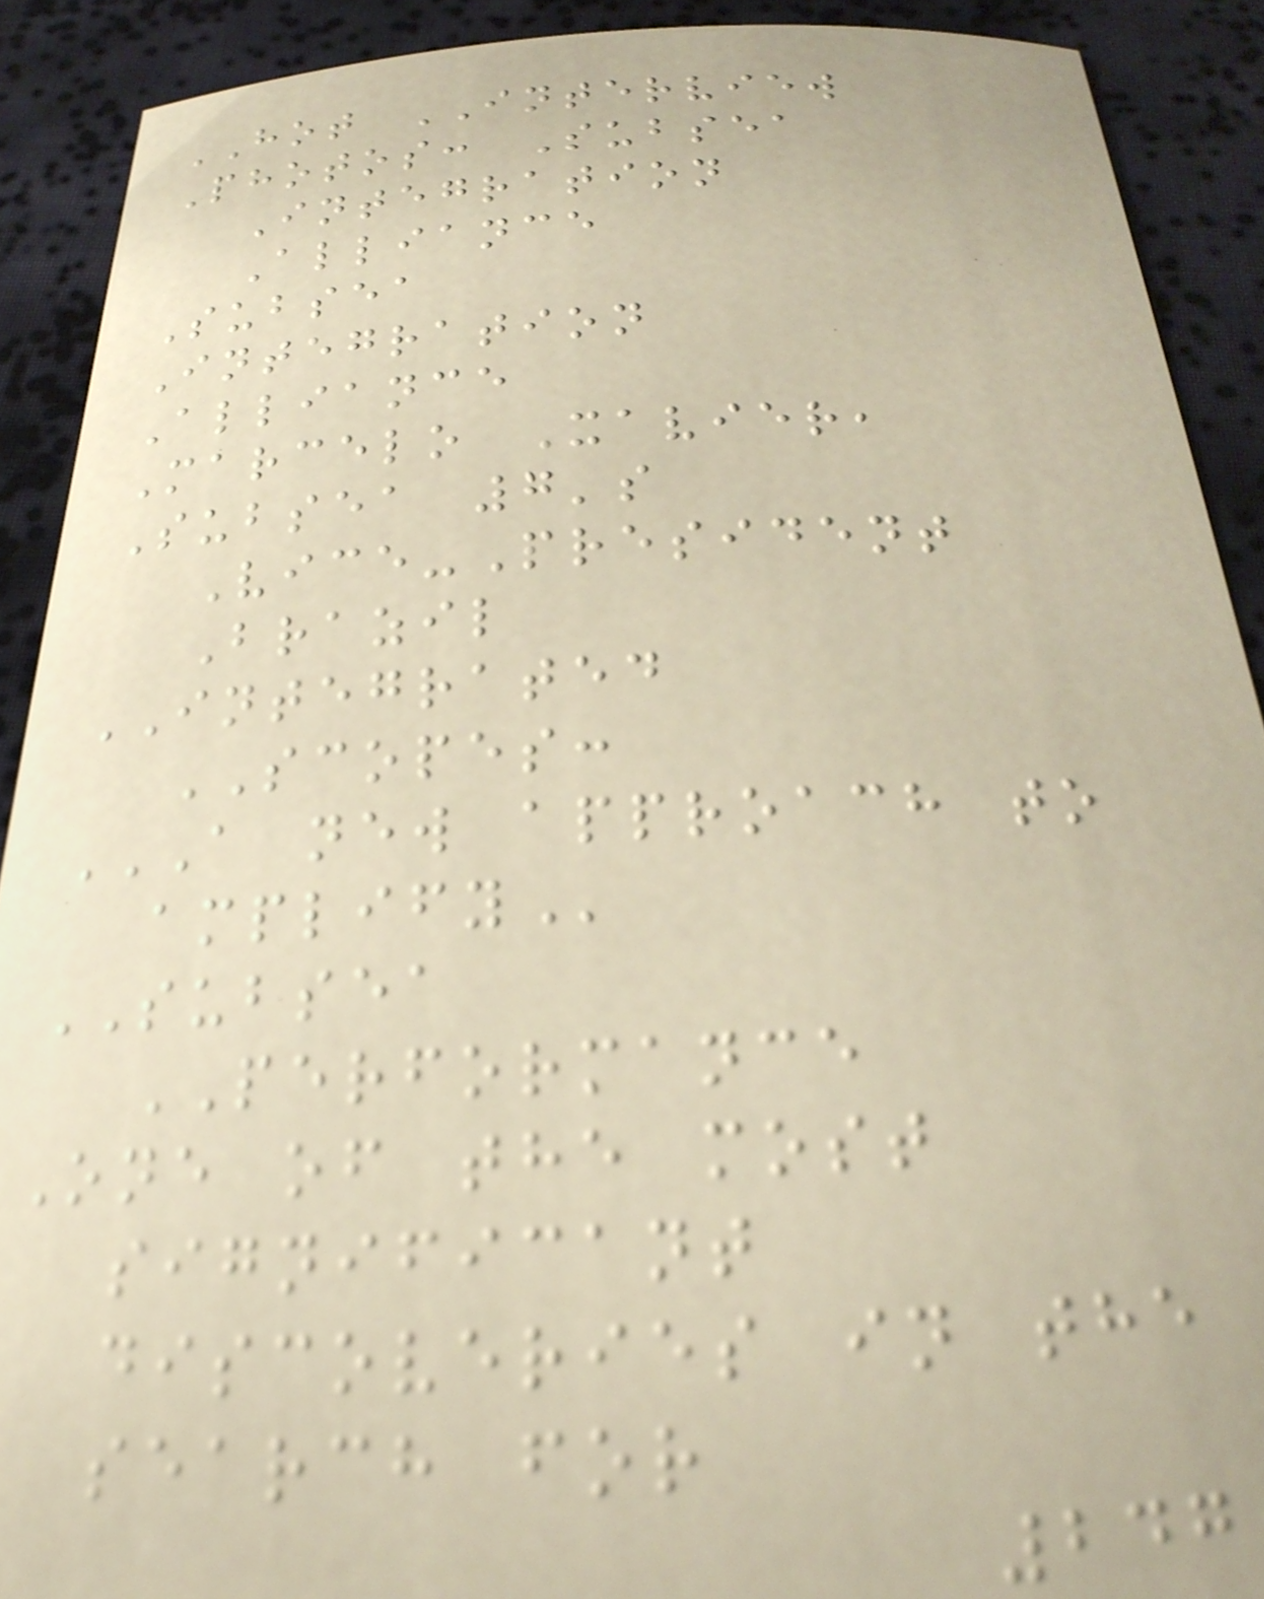HOT INTERVIEW
Photos: Subsea
Integration
Alliance
Subsea
Integration
Alliance
Marcelo Xavier,
Subsea 7's
Vice-President
Brazil
INTEGRATED
SCOPES:
A NEW APPROACH TO
AMPLIFY
SUBSEA
PERFORMANCE
One of the most
significant
discoveries in the
search for
247
